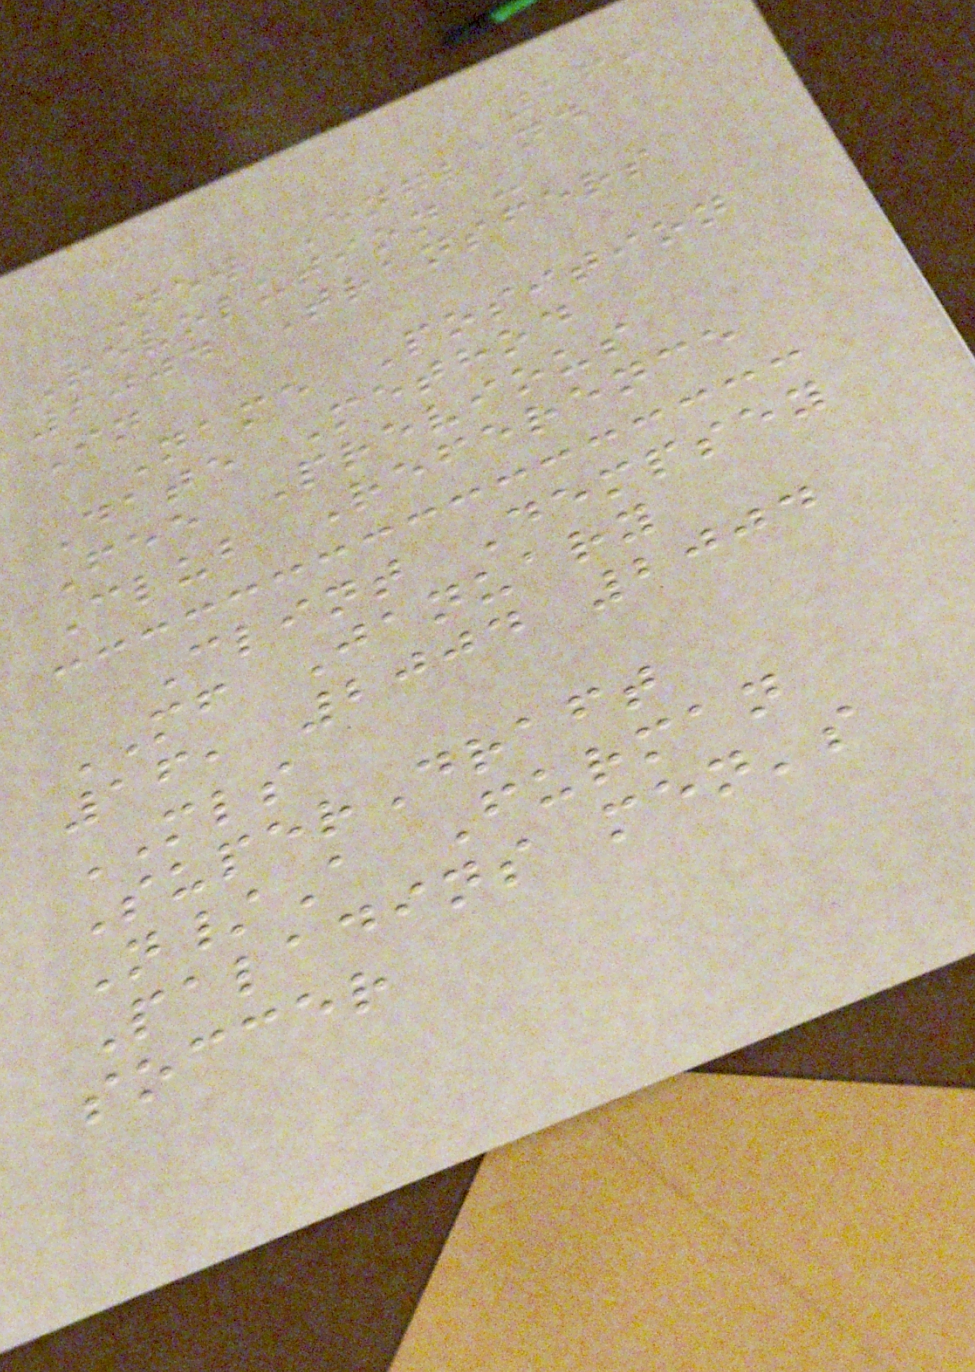160
New England
Revolution -
2004 Transfers
In
Name Position
Date Method
Fee Previous
Club Reference
Clint Dempsey
MF January
16, 2004 2004
MLS
SuperDraft
N/A Furman
Paladins men's
soccer
